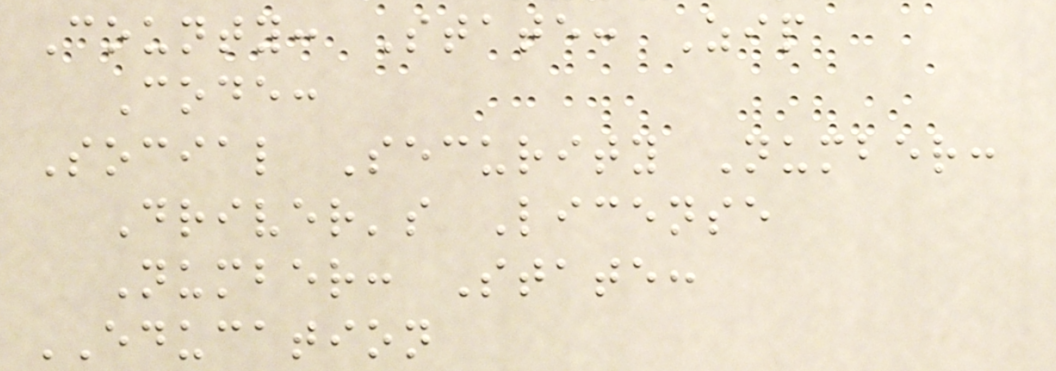County: State: Zip
Code:
Social Security Number:
Driver's License
Number: State:
EDUCATION
